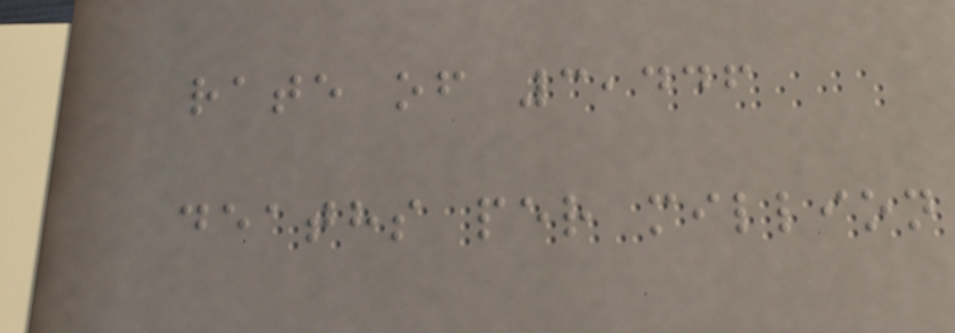rate of 3,446
deaths per million
